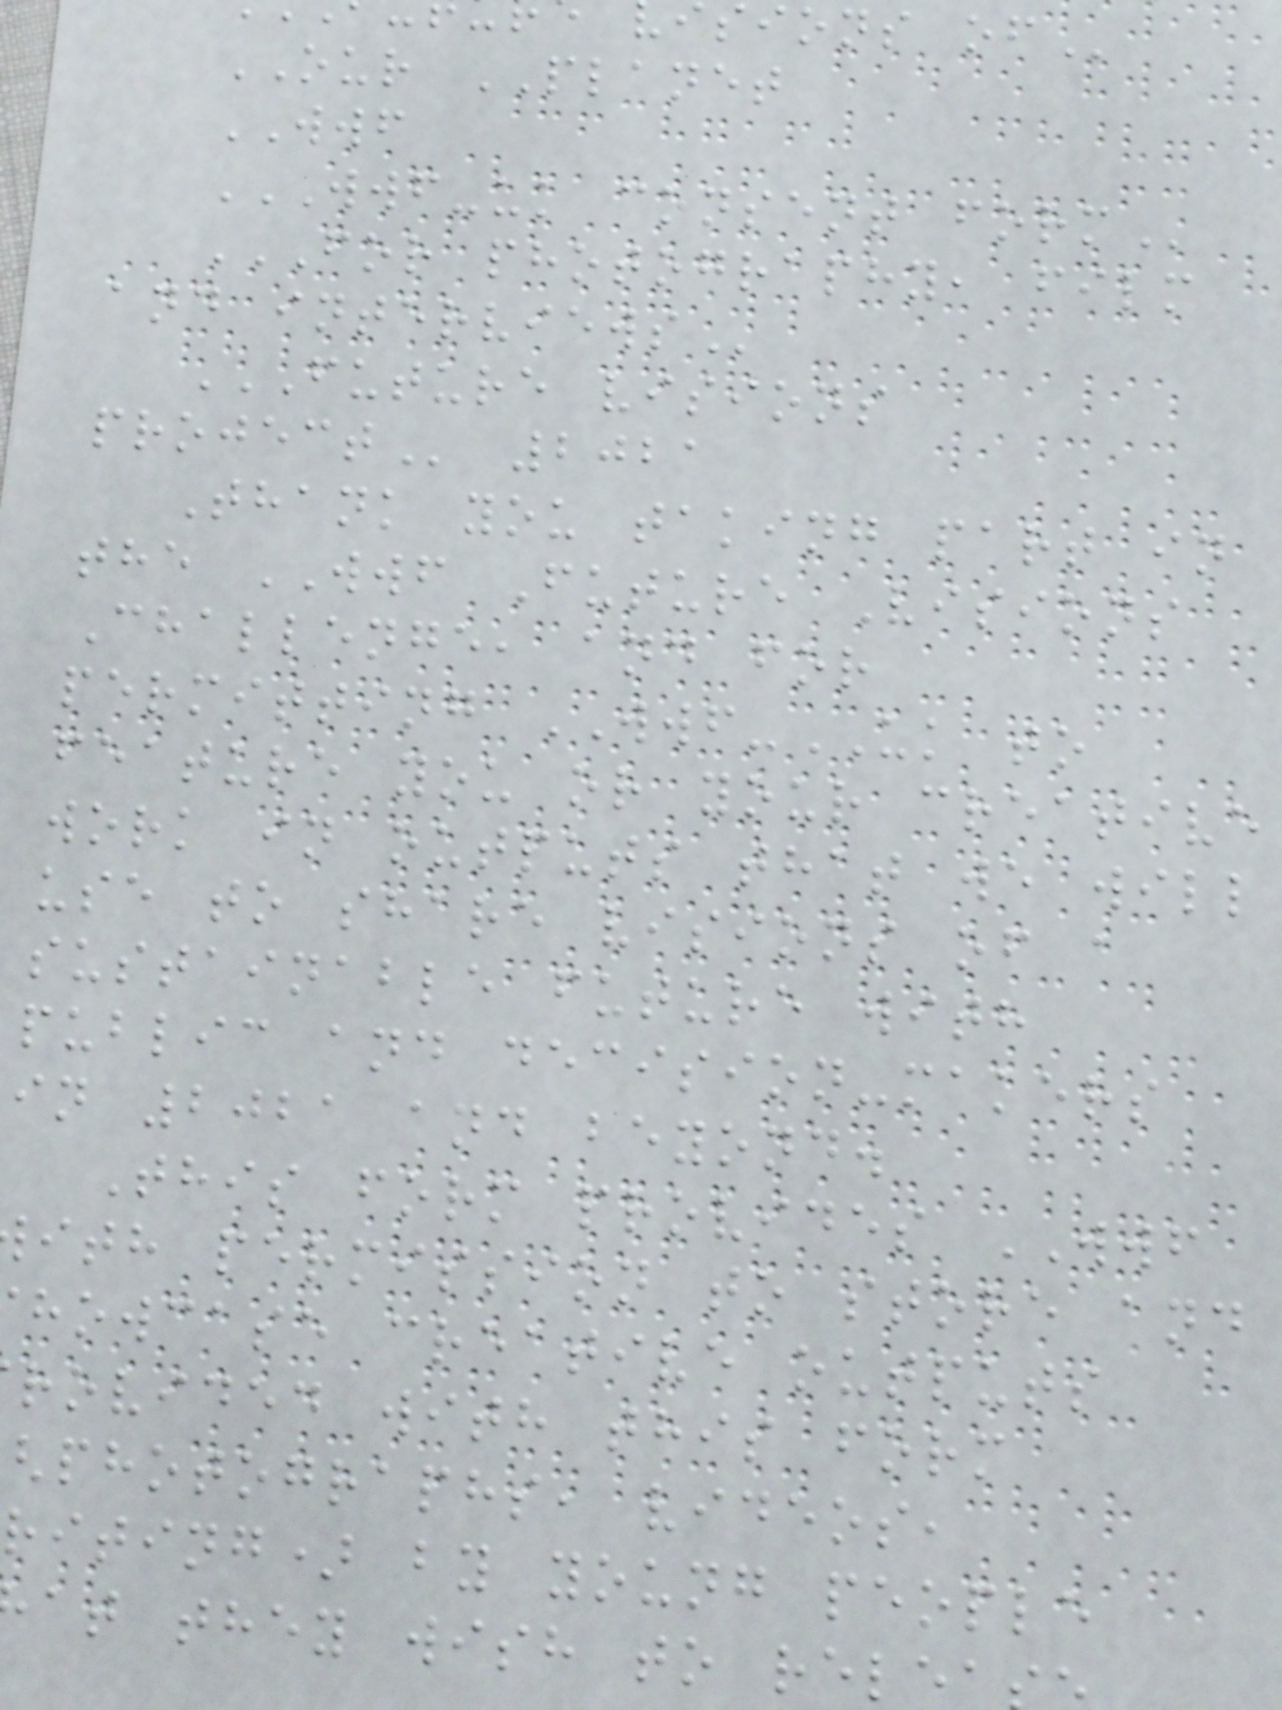OUR PLANET
WWF
WWF-UK CONSENT FORM
FOR PHOTOGRAPHY, FILM
FUTURE VISIONS
2021
Thank you taking part in
the WWF Future Visions
Challenge, and for
permitting WWF-UK to
feature you or your creative
work in outputs that we will
use to share visions of a
sustainable future with
public and decision-makers
in 2021 and beyond.
This form provides WWF
ith permission to store and
howcase creative outputs
rovided with this form
photographs, videos,
riting) by young people
at they wish to rele
